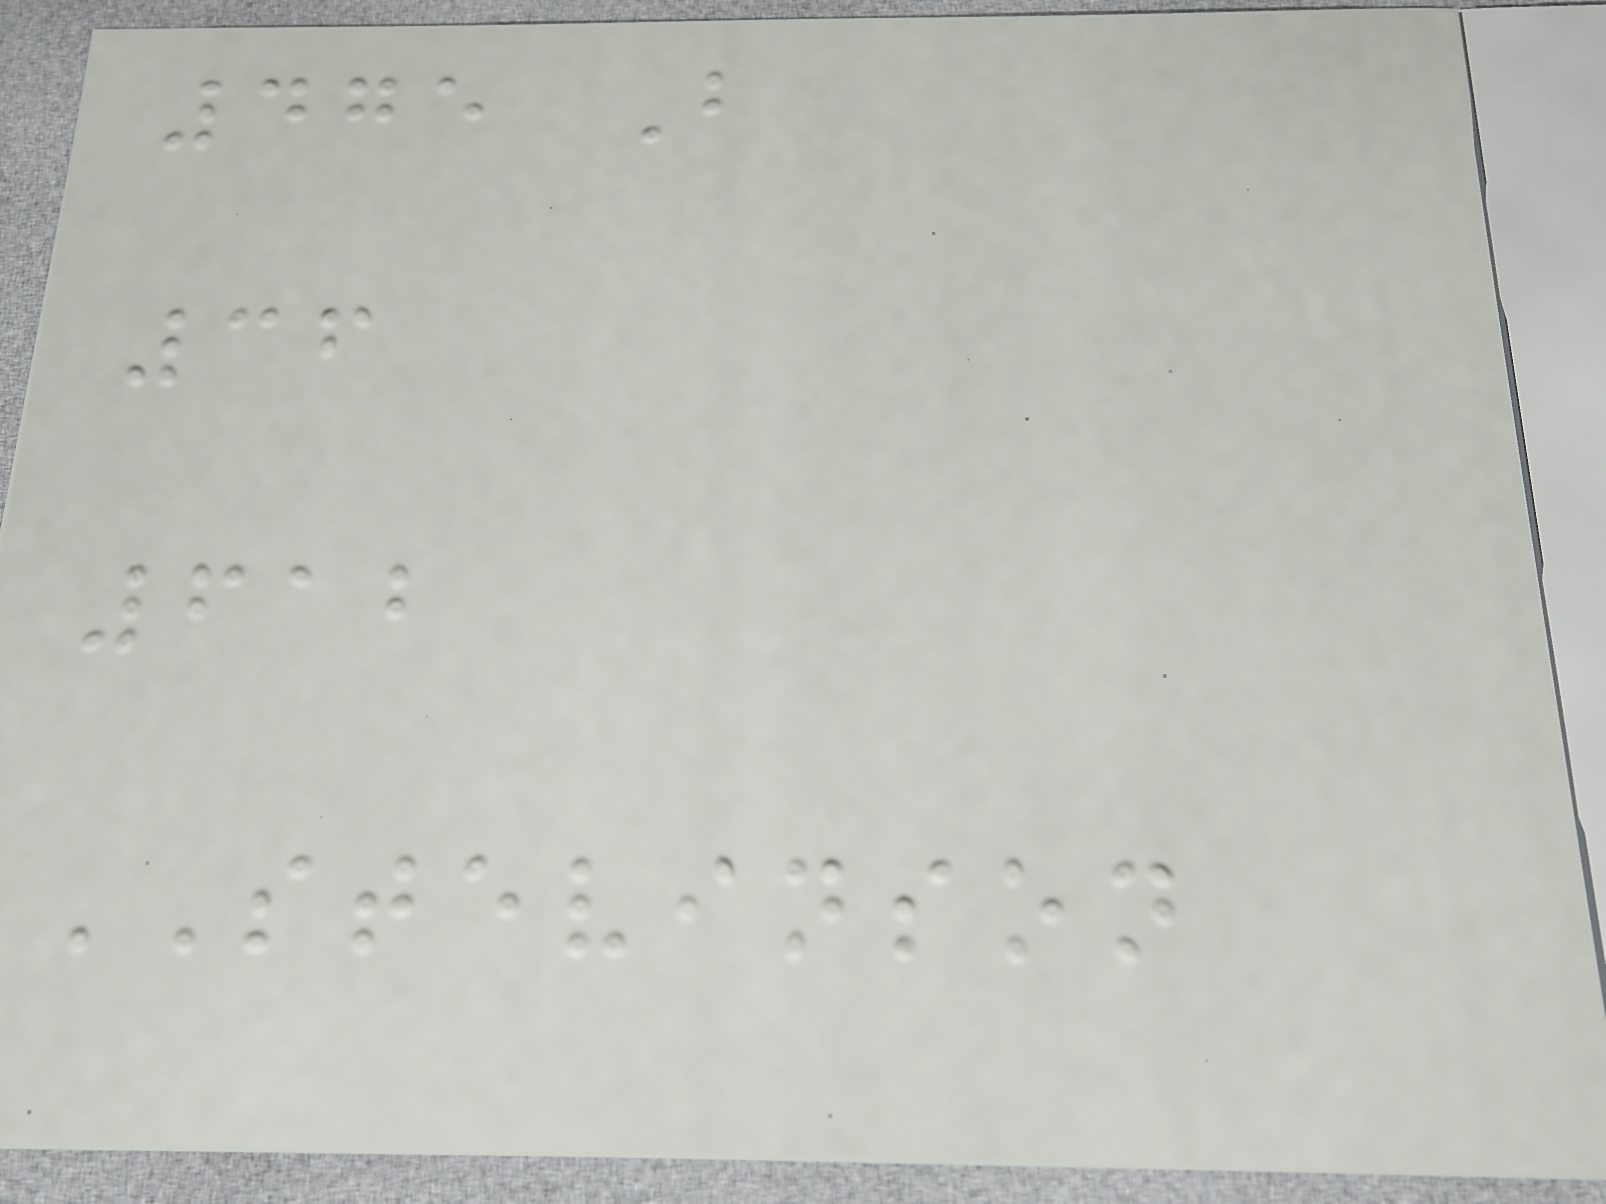475 B
36
612
STEVINSON
